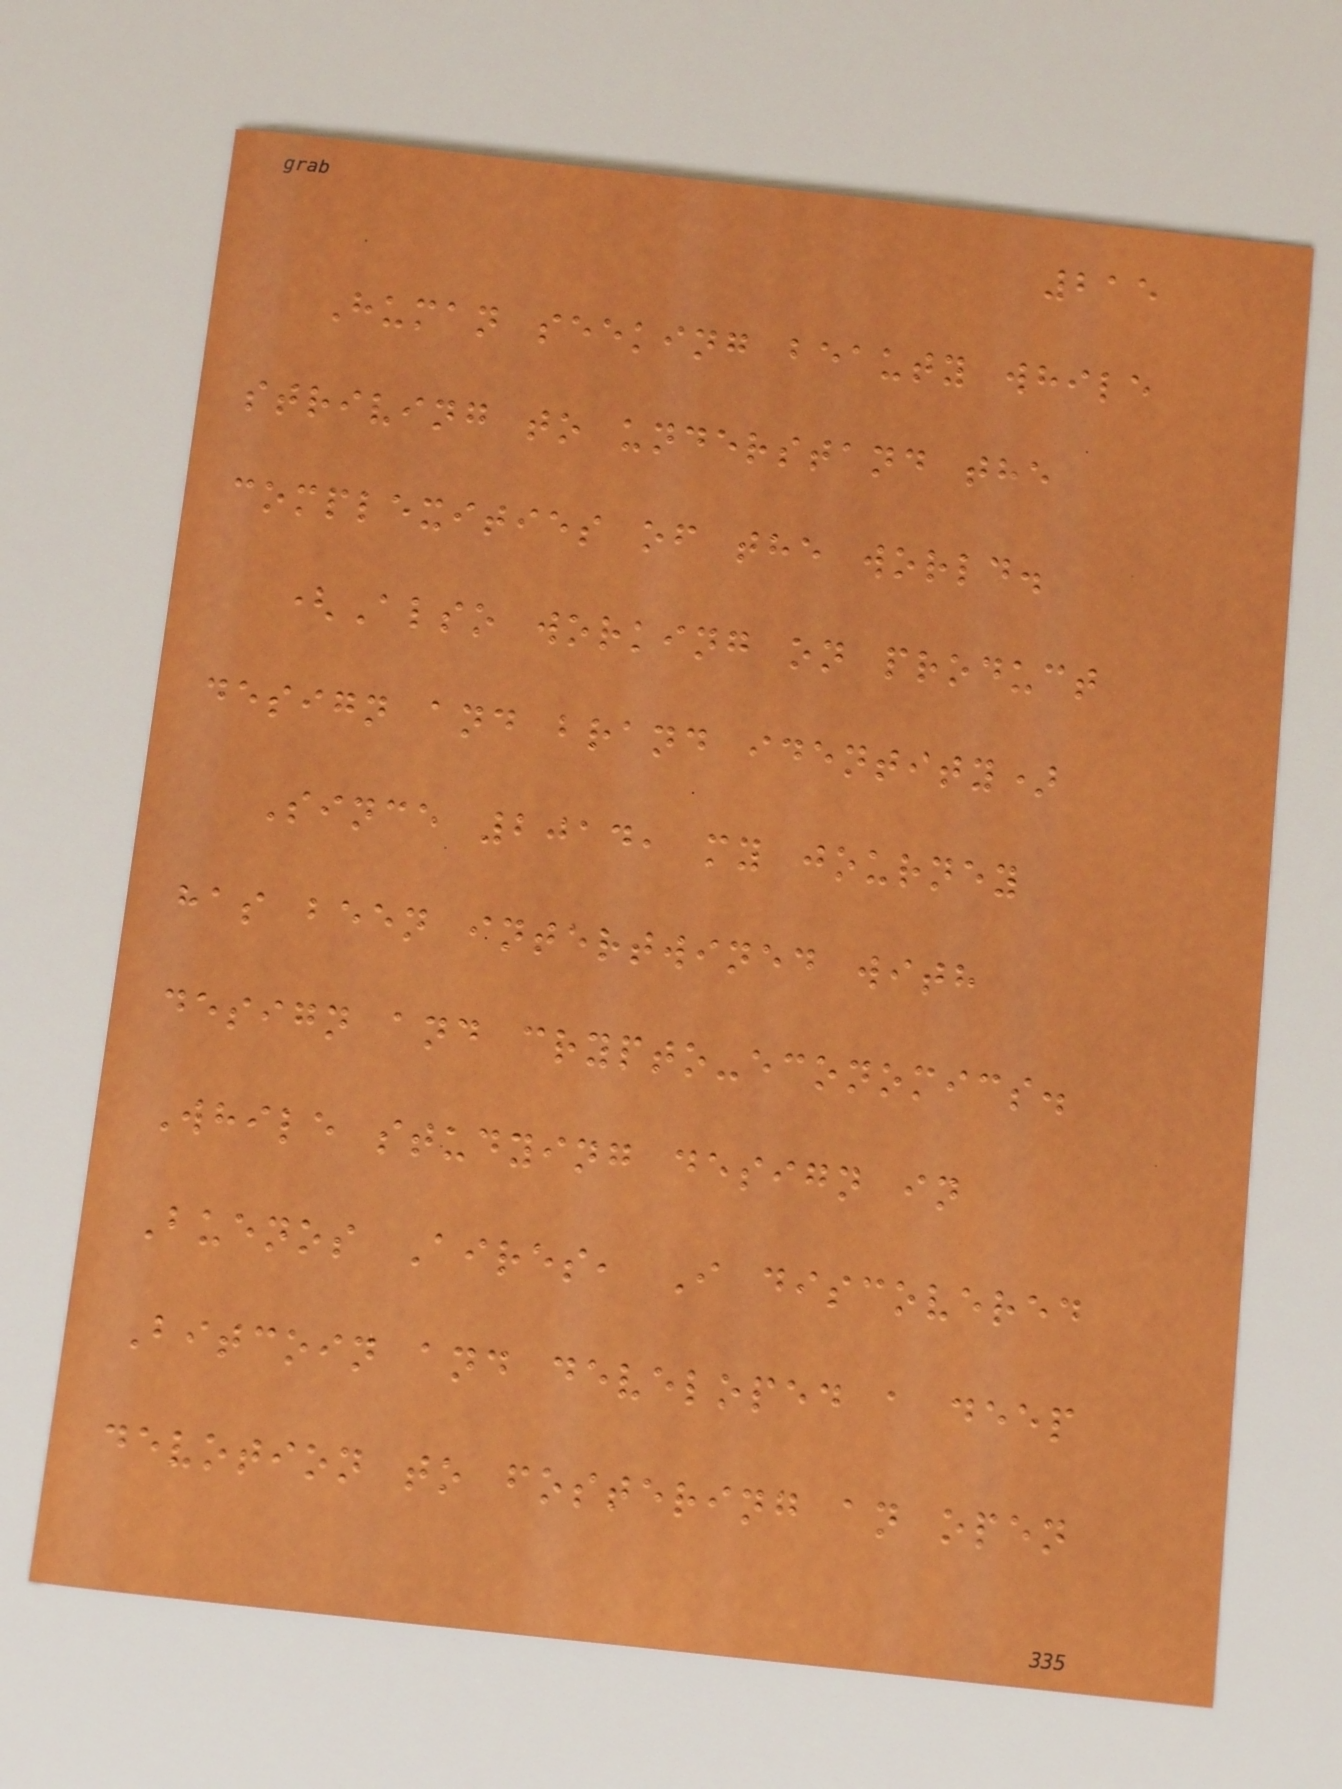215
Human seeking beauty while
striving to understand the
complexities of the world.
(Also working on product
design and brand identity)
Since 2014, my journey
has been intertwined with
design and crypto-economics.
While studying design in
Buenos Aires, I discovered
Bitcoin and developed a deep
devotion to fostering an open
